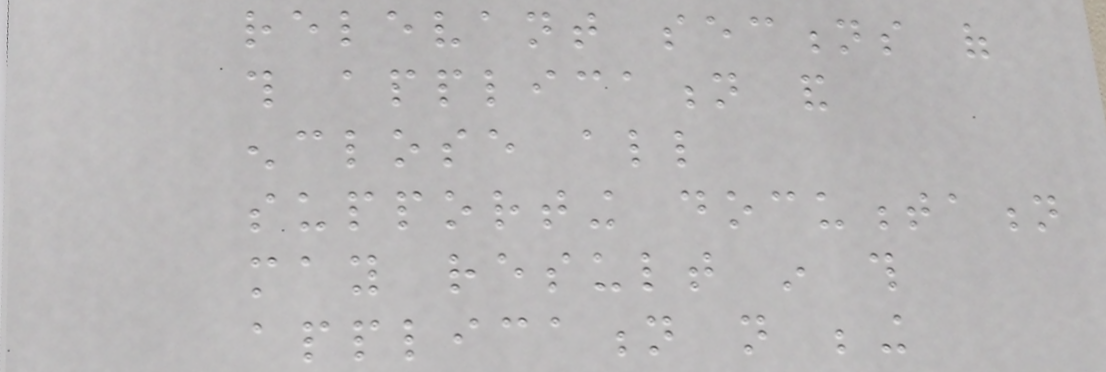relevant sections of
this application and
enclose all
supporting documentation
may result in this
application not being
